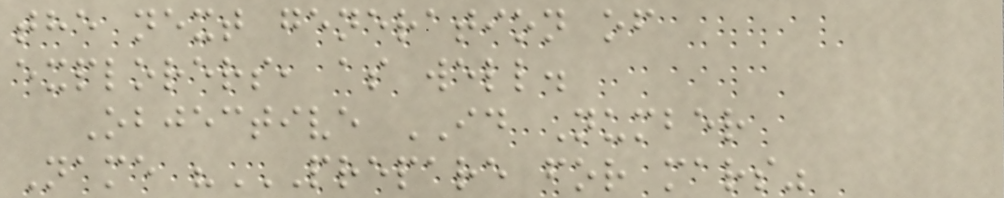the next generation of
explorers, as well.
Objective ID Number
Name "PREPARE FOR MARS"
